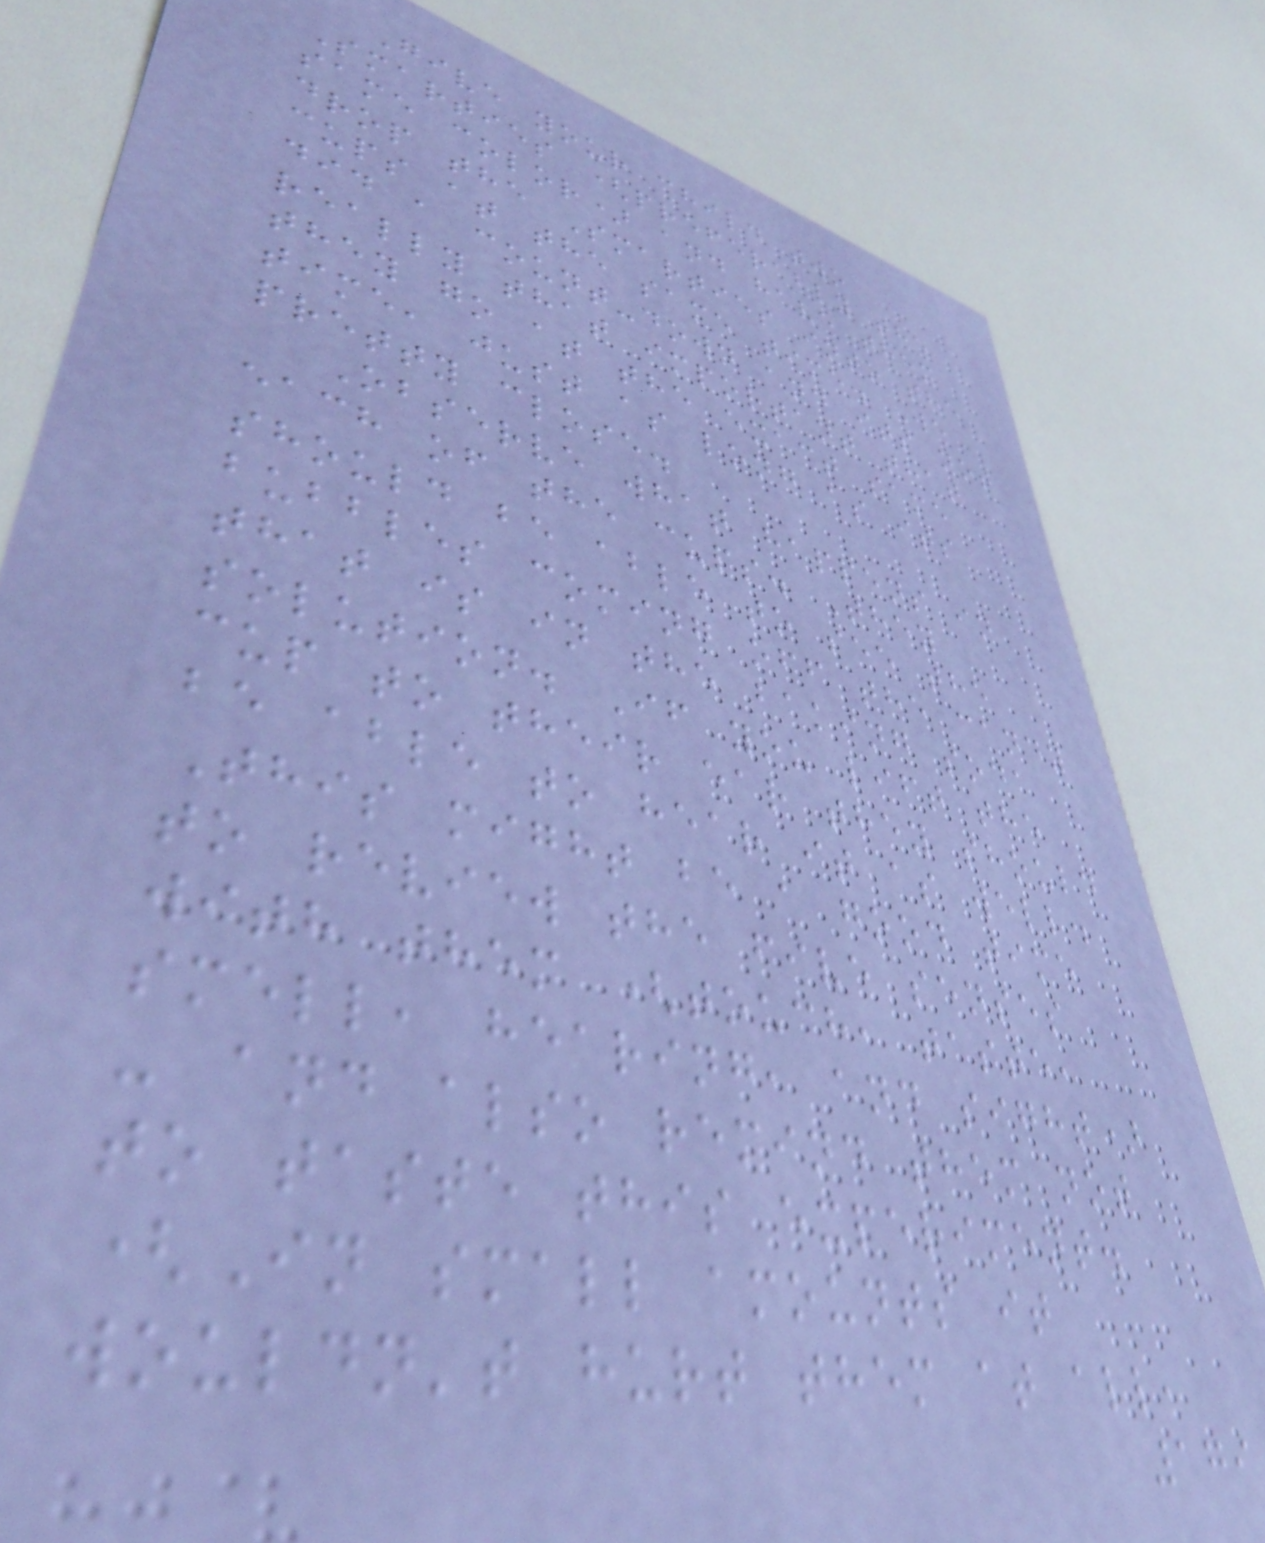Give your child two
Smarties (preferably the
same color) and have them
drop the Smarties into the
cups at the same time. We
did a count-down and its not
really that important that
they go at the exact same
time, just as long as its
pretty close.
Observe what happens in
each of the cups. They
should be able to see the
bubbles coming off the candy
that is in the baking soda
solution. If you lift the
cup to their ear they should
be able to hear it as well.
This might be a good time
to review the five senses
with them (touch, taste,
smell, hearing, and sight)
- and also remind them not
to taste this experiment.
(In small amounts it
wouldn't hurt them at all,
179
